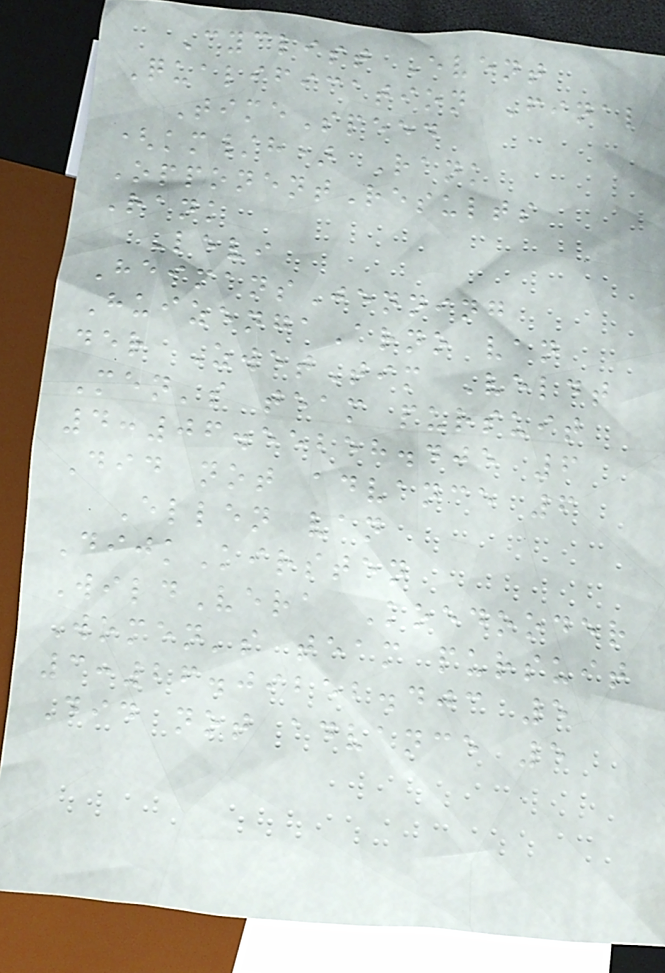Cyclist Event
Qualification Final
TimeSpeed
(km/h) Rank
OpponentResults
Rank
Levi
HeimansJenning
HuizengaArno van
der ZwetTim Veldt
Men's team pursuit
4:06.55258.405 6
Did not advance 6
Ellen van
DijkKirsten
WildVera Koedooder
Women's team pursuit
3:26.09252.403 5
Did not advance 5
